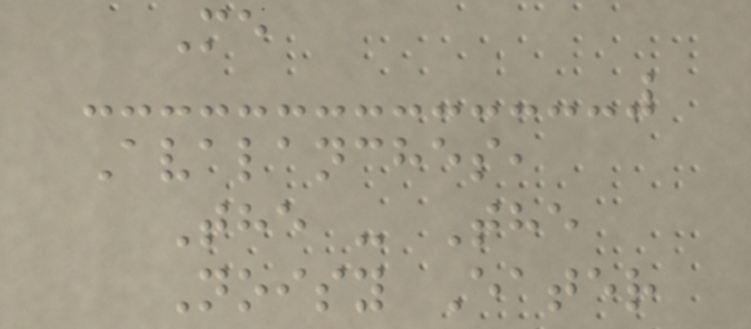Me
Avalanches,
The - The
Noisy Eater
